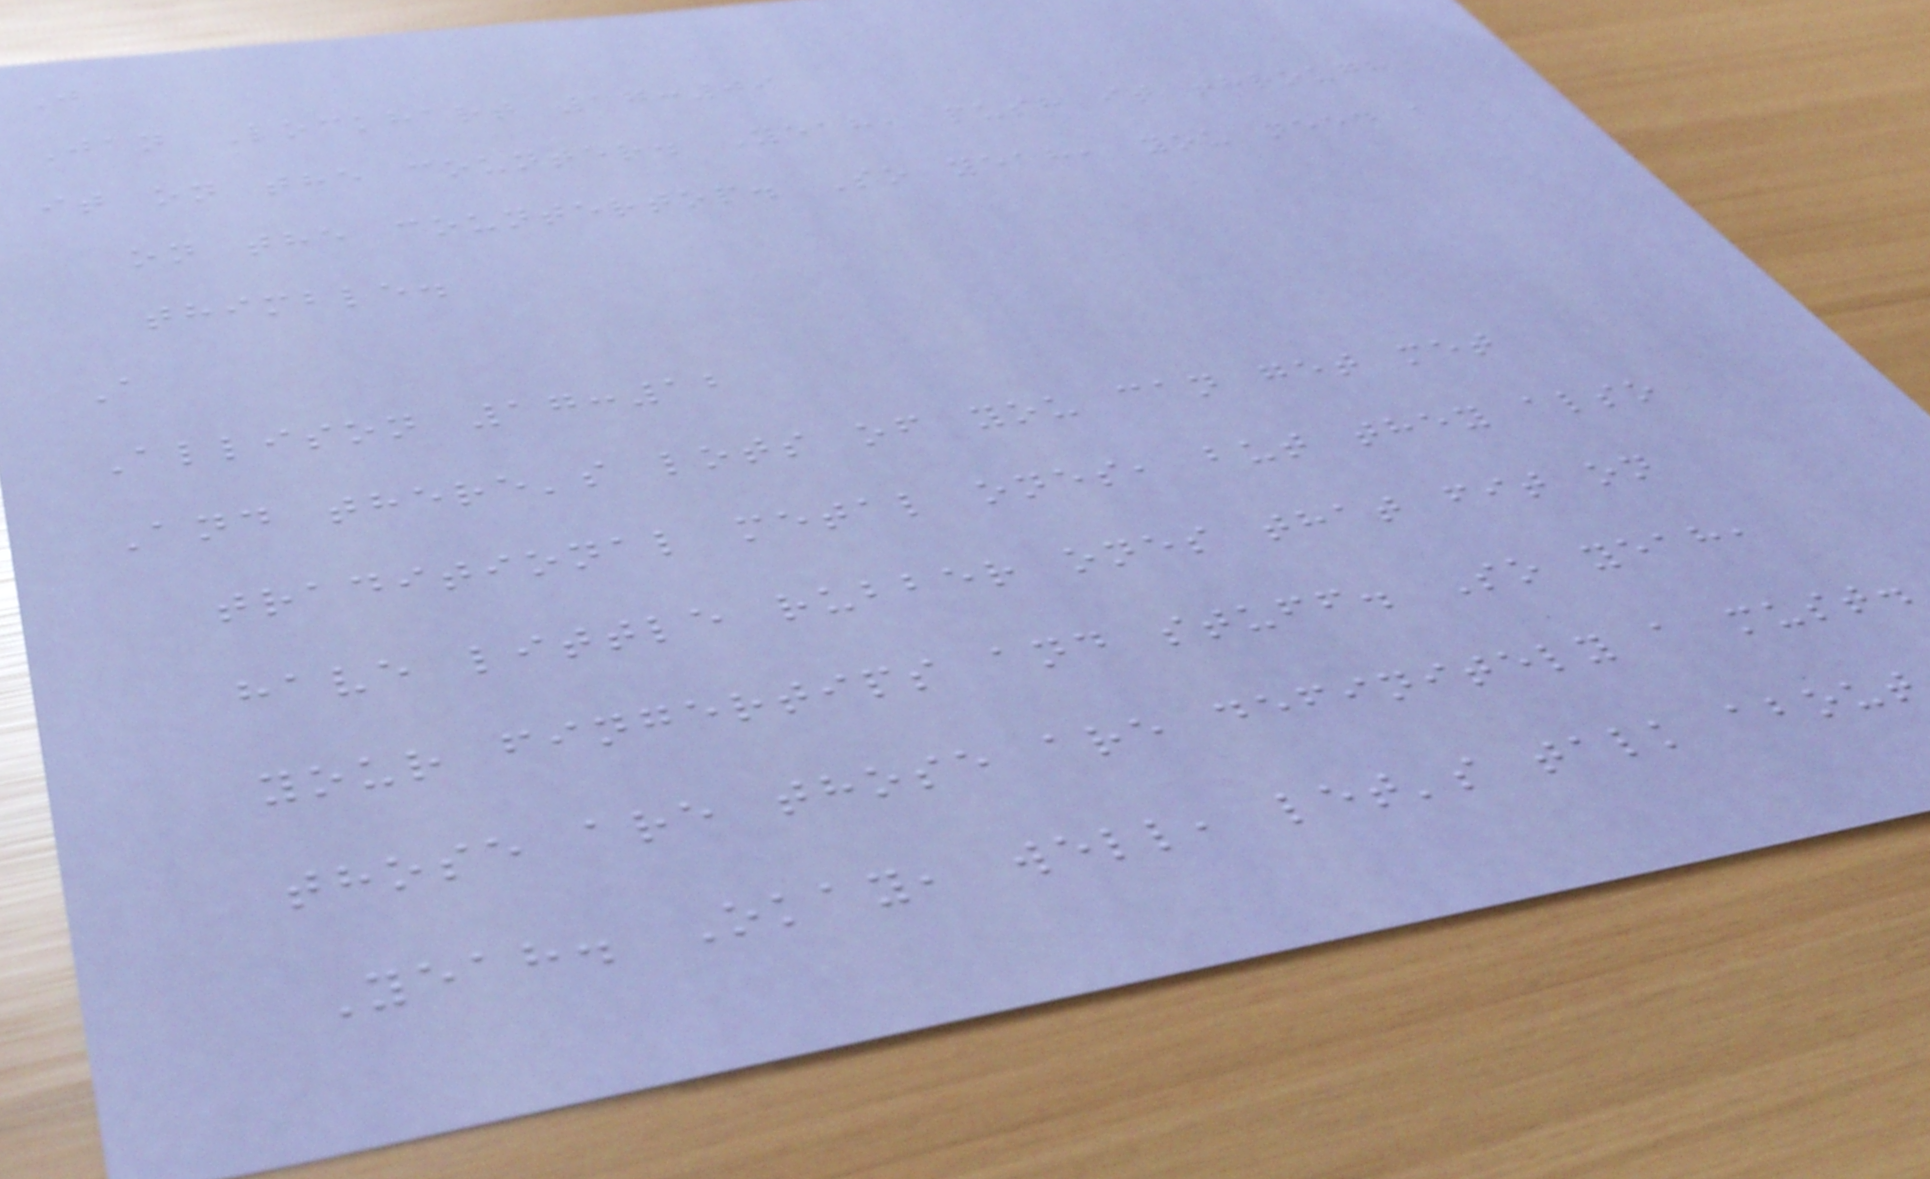J
Jan Lockhart 17:09
it on the counter. Yeah, push it through
on the countertop. So yeah, you need a
thimble.
A
Allison 17:12
And there's lots of you can get met
traditional metal ones, but they also
have little rubber ones that fit on
your fingertips and stuff. So yeah,
those are those are definitely a must.
Yeah. Okay, well, let's talk about
